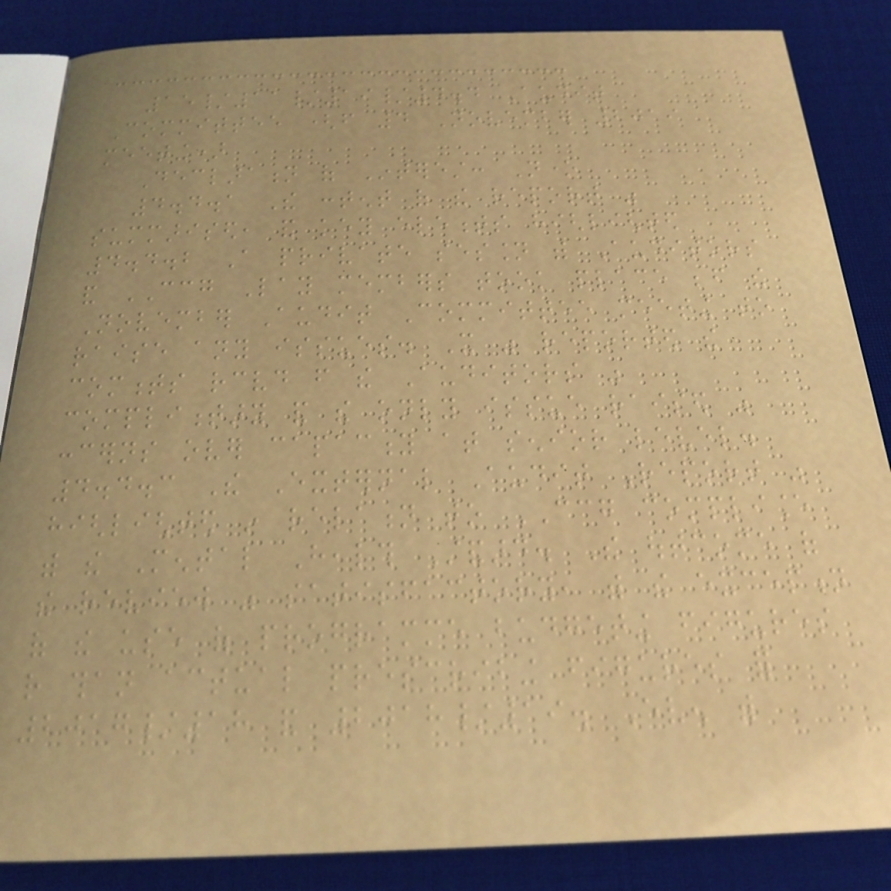15/11/19/4.4 Audit
Committee (from 4 November 2019
meeting)
Declaration of Interest: None
4.4.1 The content of the report was
summarised, and key elements highlighted
4.4.2 A private session with Auditors
and CCG Lay members took place before the
November Audit Committee meeting to
raise any issues. It was reported the
comments received from the Auditors was
complimentary and the only issue raised was
concerns over capacity at senior level.
4.4.3 The External Audit Report was
highlighted in relation to CCG compliance
with the Mental Health Standard. The outcome of
the review was satisfactory, with the exception
of the use of programme budgeting figures
rather than actual prescribing figures for
2017/18 and 2018/19. Even with
